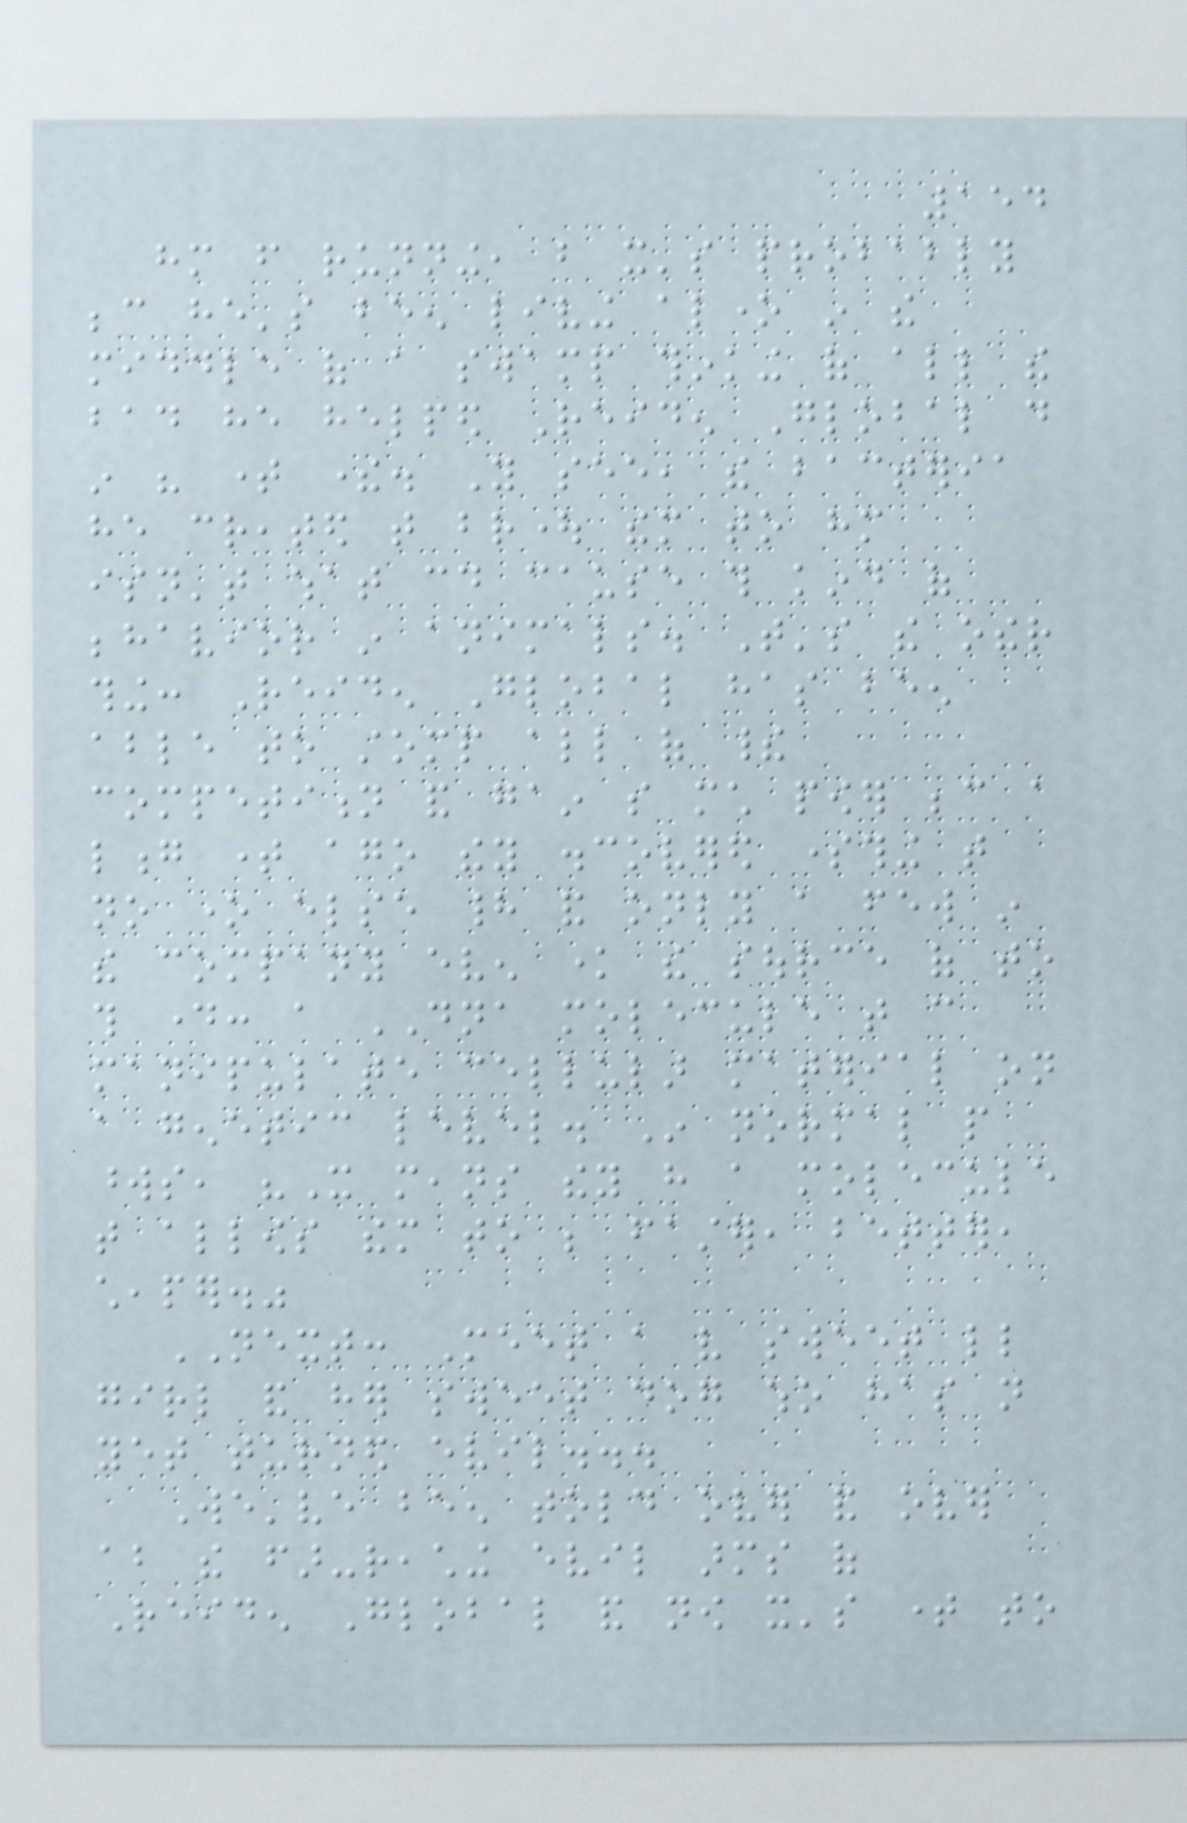154
him from running, but it's probably
because he's been living alone in the
middle of a swamp thinking of all the
bad he helped Reiden Global do
in his time there. You see, the bacteria
he created that brought them to him
isn't what could cause this kind of
behavior in animals. That's the other
thing: Reiden Global has been
able to stomp all of their
competition and gain so much power because a
long time ago they discovered something that
no one else had and only a few in
the company even know the source of to
this day: a DNA molecule that can
manipulate cellular material on
a genetic level. In normal people
words, "It means they have a molecule
that allows them to be faster, better,
cheaper."
NEXT: Meet a very sweet little
girl and her sweet dog who has not
yet turned evil...
We've been told over and over
about the far-reaching evil arms of
Reiden Global and now it's time to
